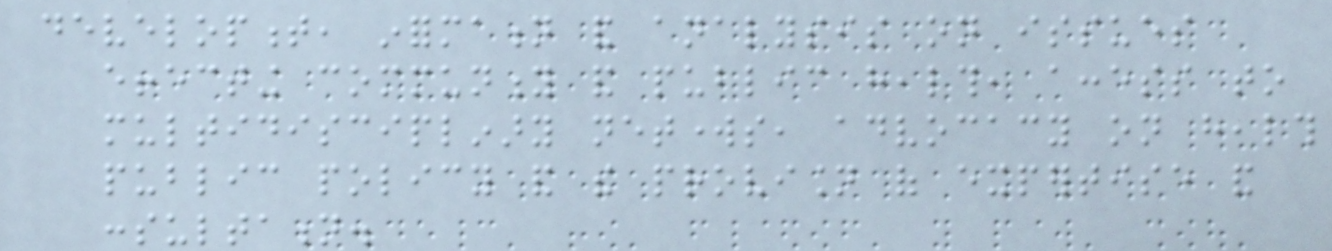development, information and analysis on issues
effecting community and public health, access to
multidisciplinary networks, advocacy on health
public policy and the provision of expertise and
consultation.
